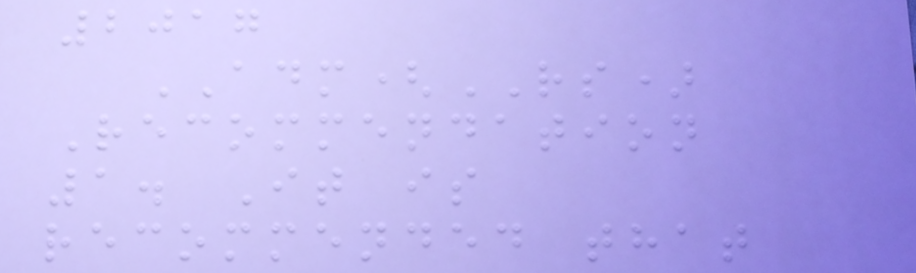2017
ADM(RS)
Recommendation
1. It is
recommended that
